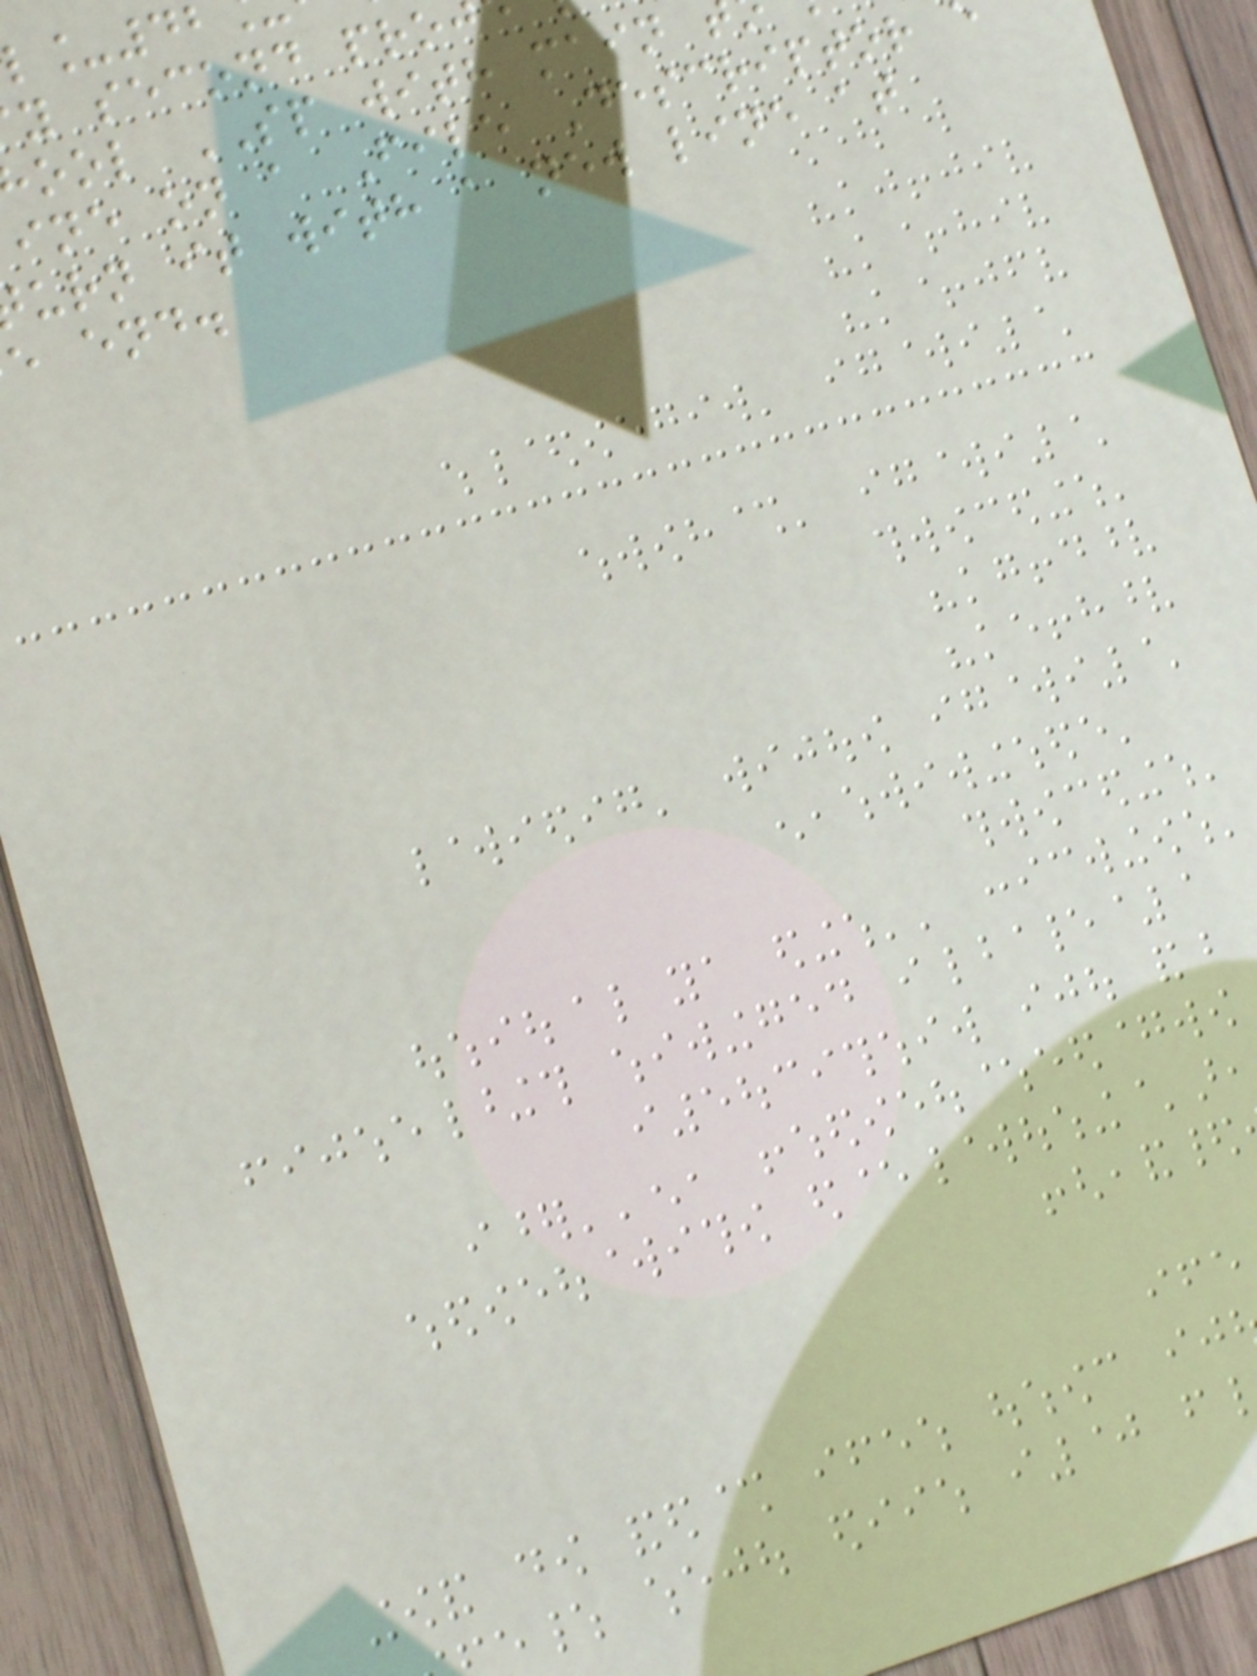y second pro
ool SP with main
ine on a File Descriptor
urn it with a new line at
e end.
